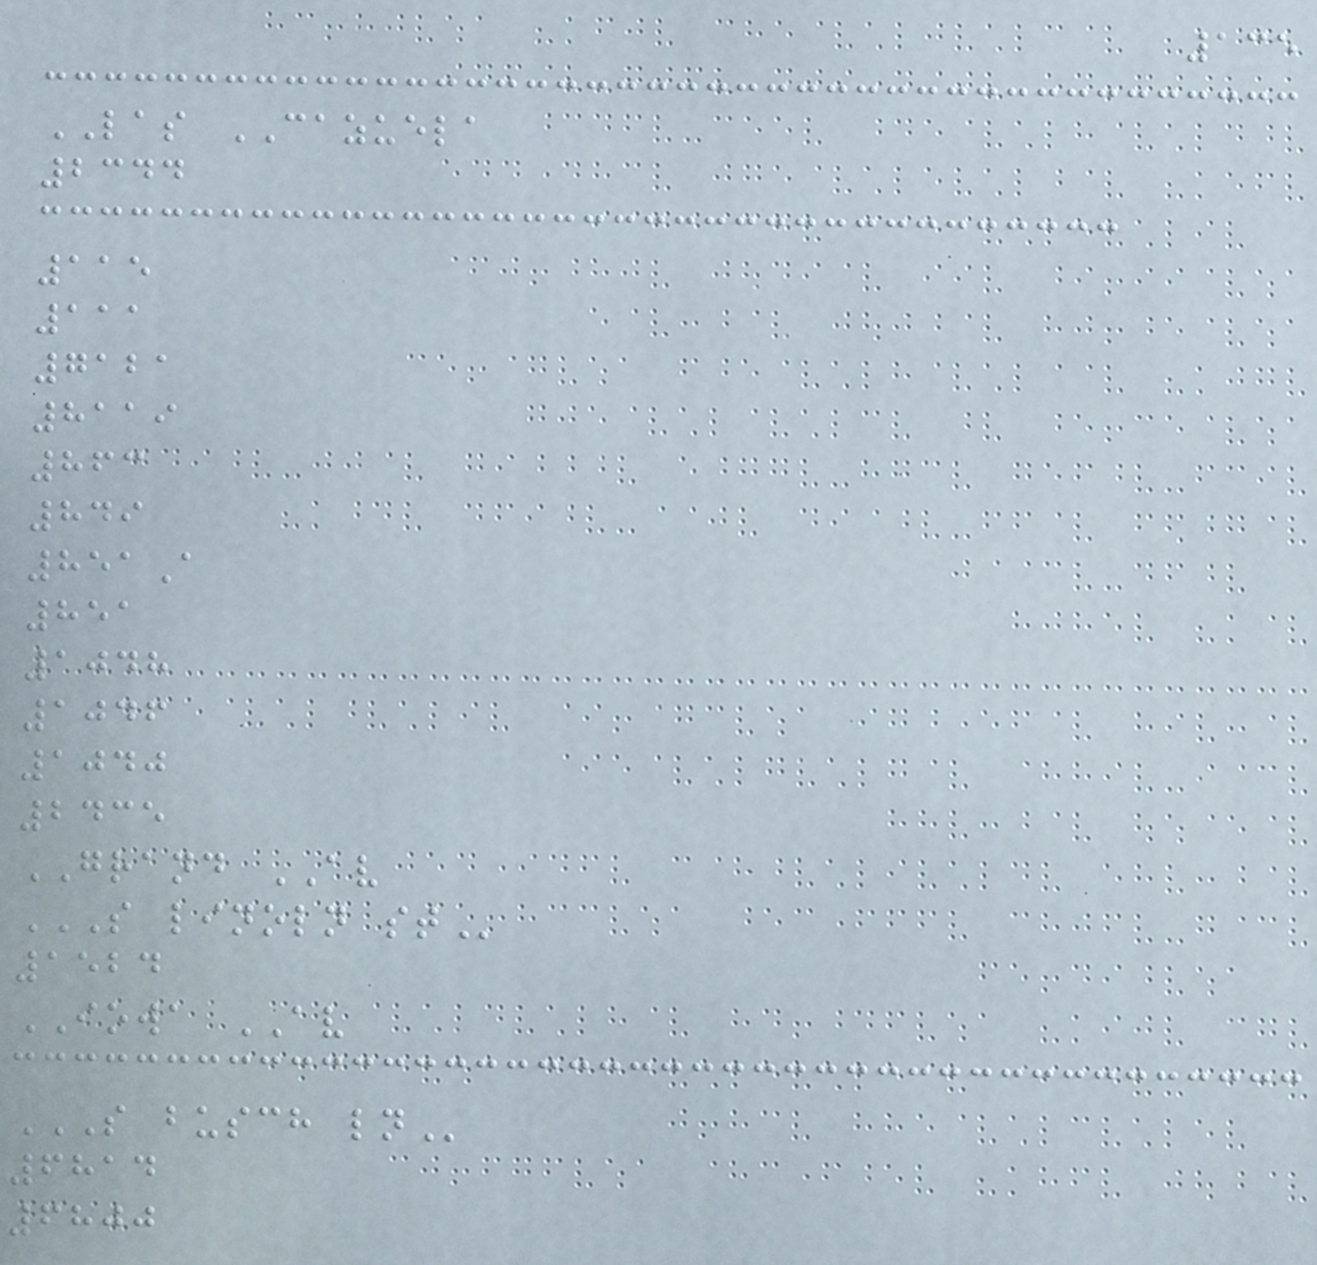135
LAS CAZUELA
2344
115
111
7121
8119
863
849
851A
851
1048
1046
1040
2435
GRAND AV
S LINOLN ST
1524
IOWA AV
S BUSCH LN
6814
6800
